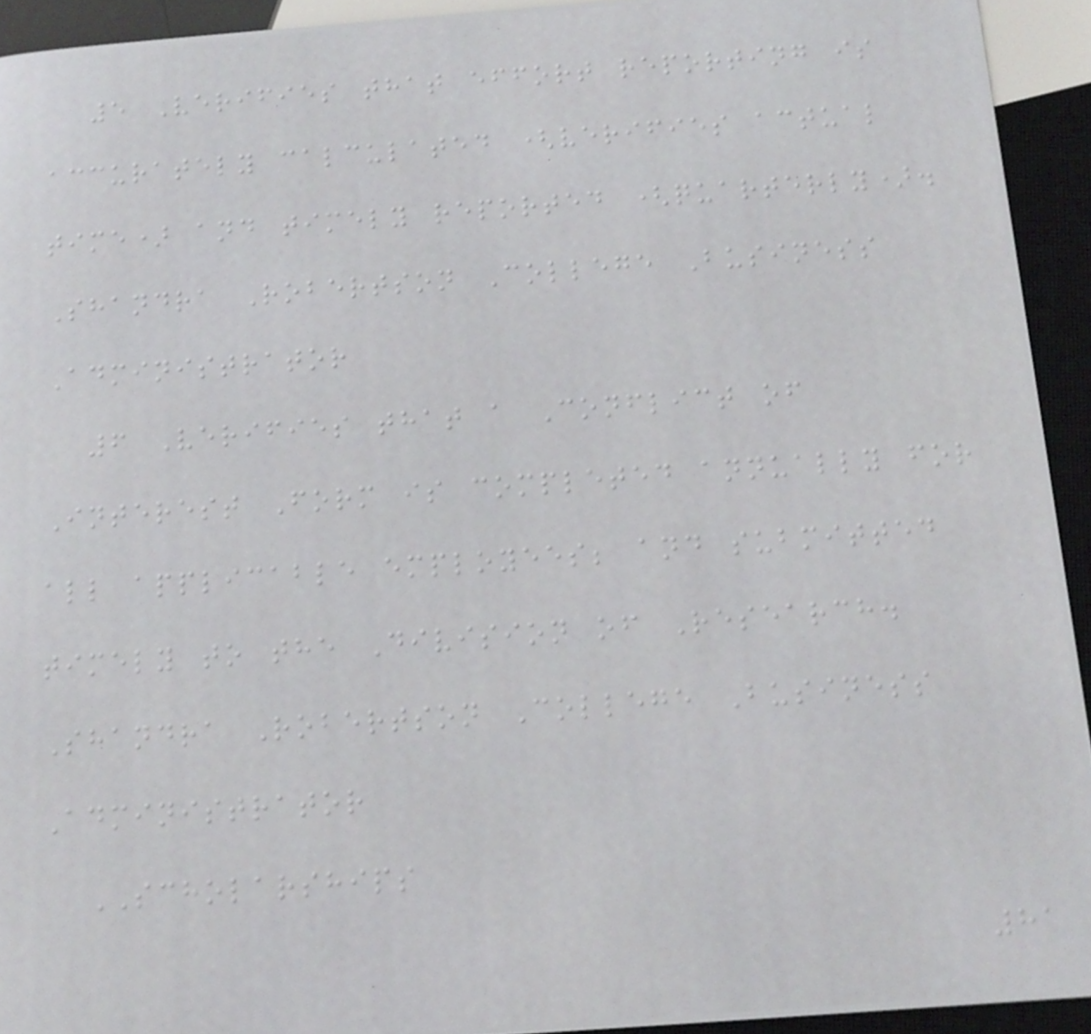5 Verifies that effort reporting is
accurately calculated (verifies actual
time) and timely reported (quarterly).
Shandra Robertson College Business
Administrator
6 Verifies that a Conflict of
Interest Form is completed annually for
all applicable employees; and submitted
timely to the Division of Research.
Shandra Robertson College Business
Administrator
SCHOLARSHIPS
81
